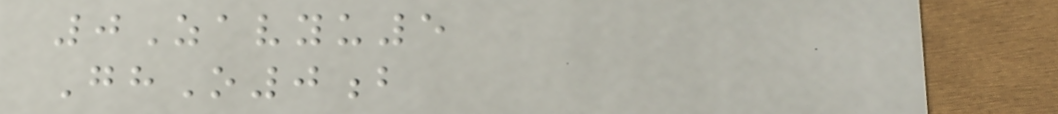0Zavyu5
GhO0b
